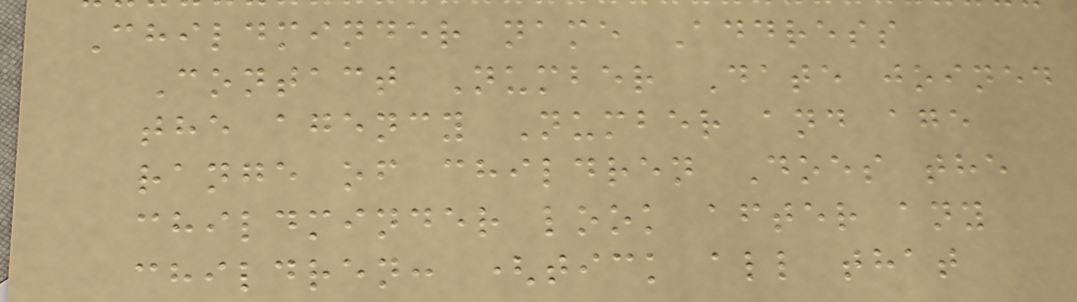Childminder name Address
Contact Number Date joined
the agency Number and age
range of children Does the
childminder look after any
children: (tick all that
